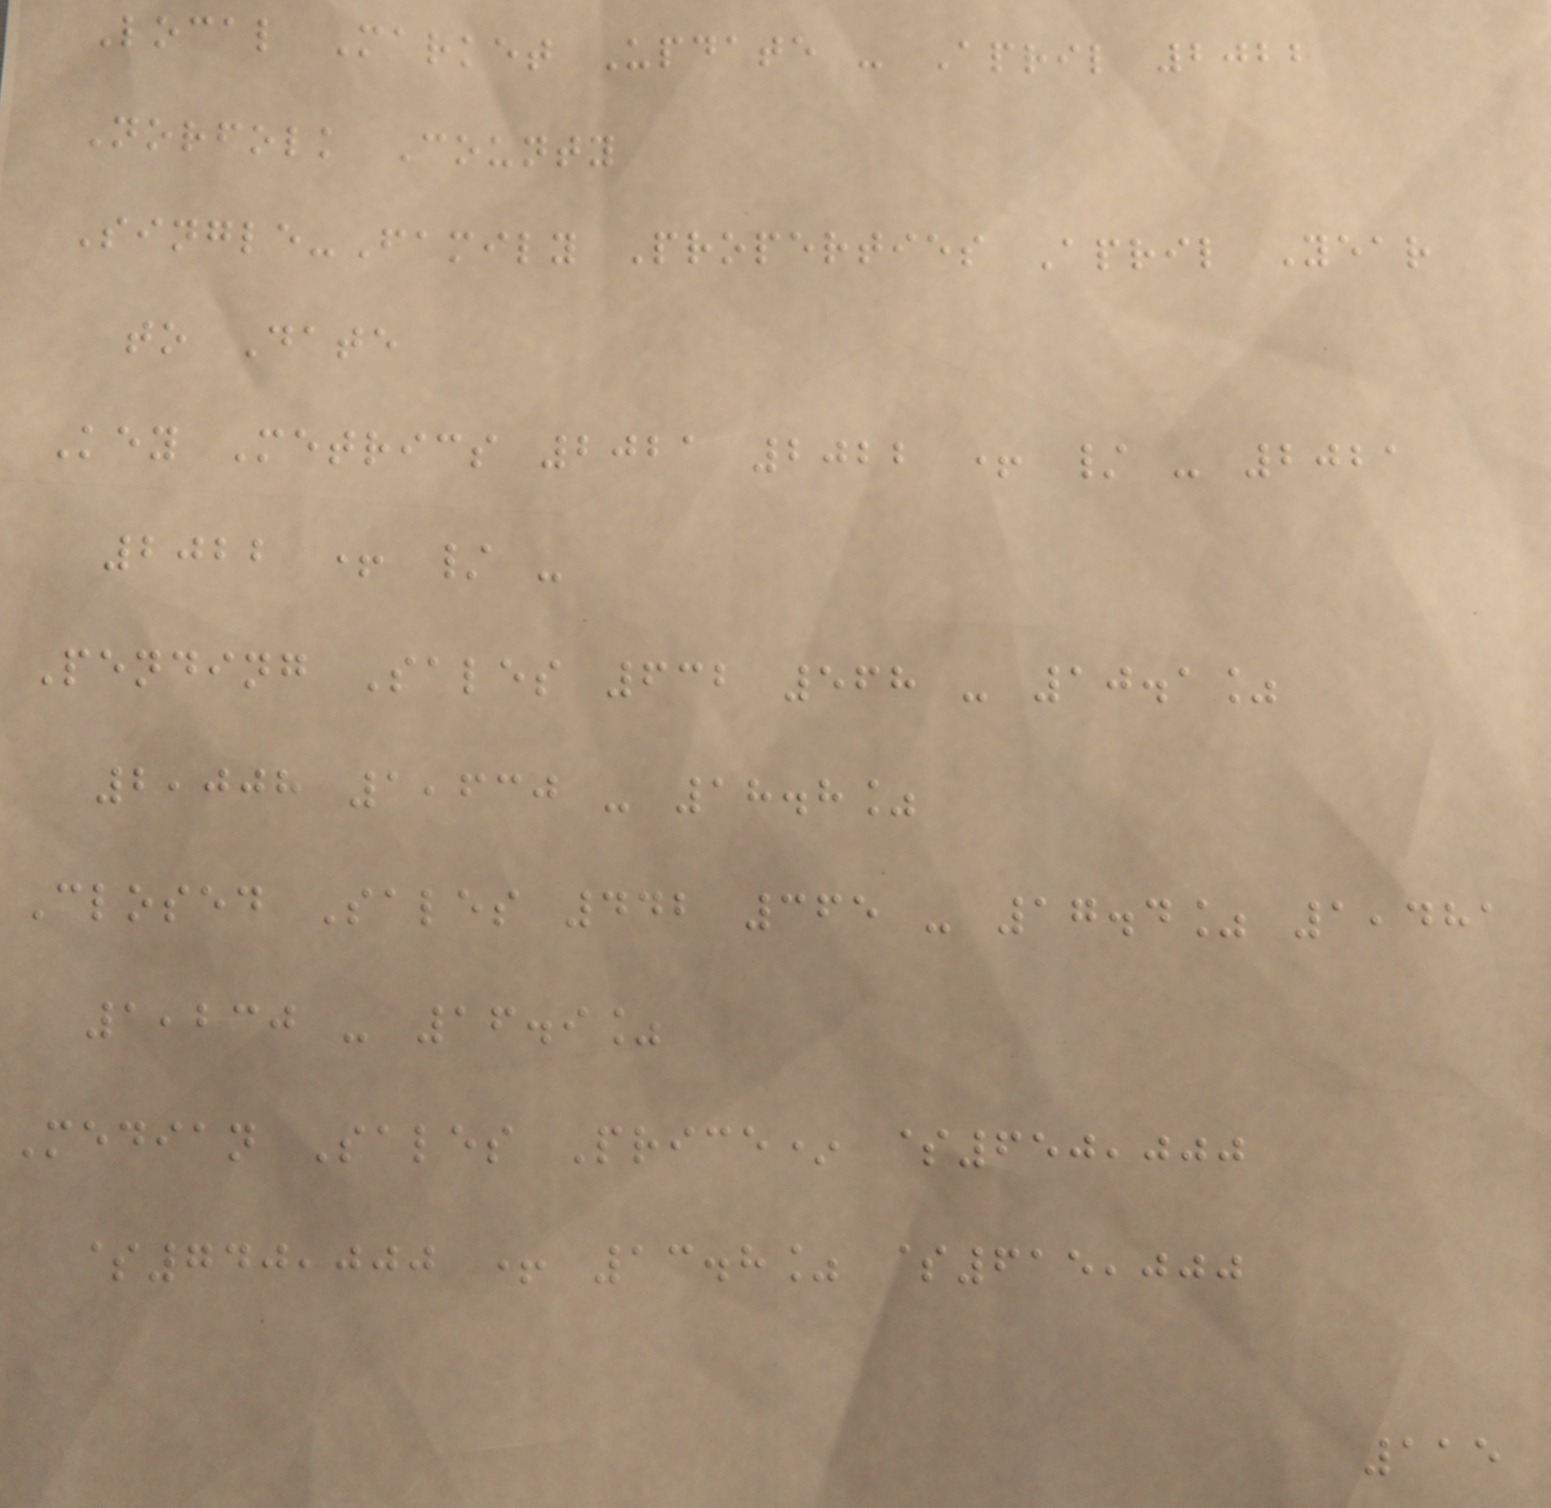Local Market Update - April 2022
Norfolk County
Single-Family Properties April Year
to Date
Key Metrics 2021 2022 + / - 2021
2022 + / -
Pending Sales 632 568 - 10.1%
2,008 1,630 - 18.8%
Closed Sales 442 365 - 17.4% 1,481
1,230 - 16.9%
Median Sales Price* $650,000
$740,000 + 13.8% $615,000
115
